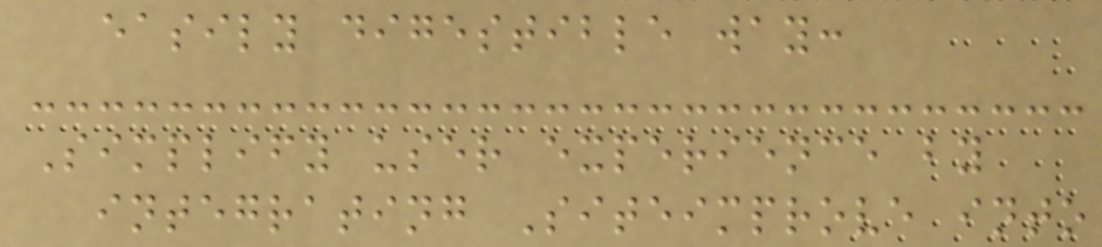easily digestible way:
Simplify user experience by
integrating Siteimprove into
